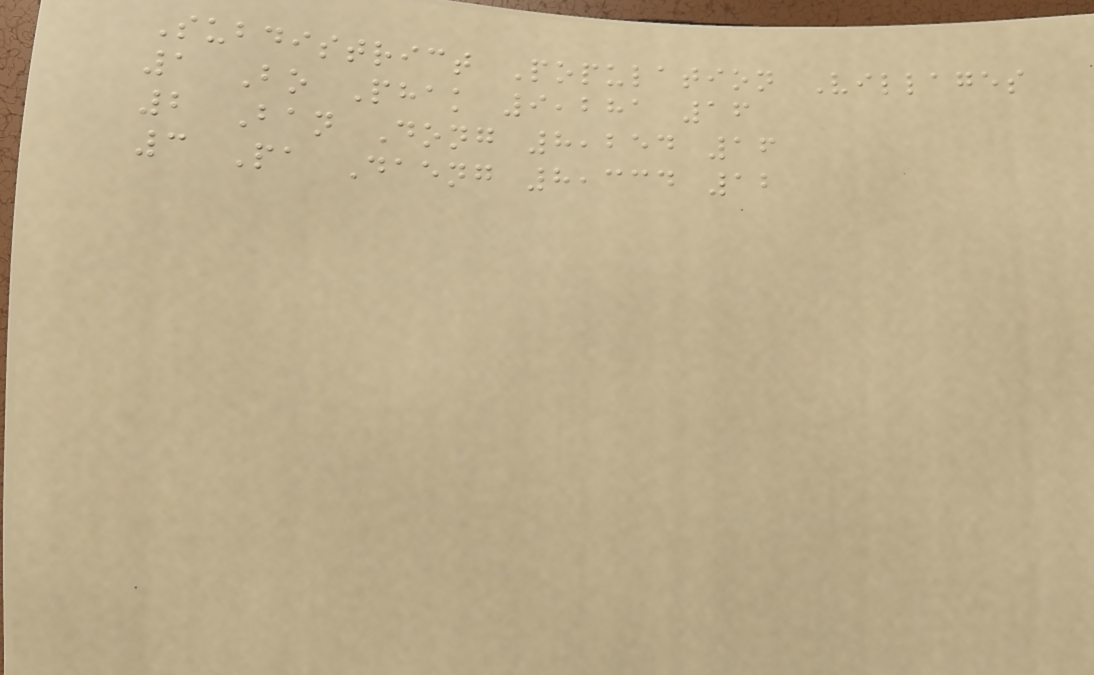Subdistrict Population Villages
1 Bo Phak 9,281 16
2 Ban Dong 8,254 16
3 Pa Daeng 8,334 12
